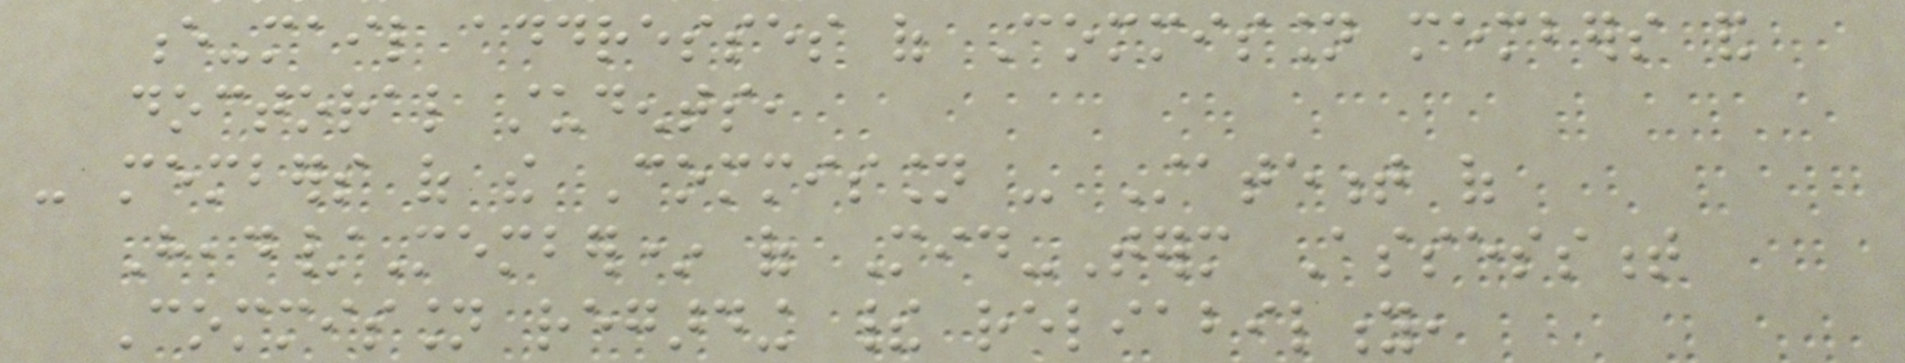e-mail addresses of Commission members and
doctoral students,
- members of the Commission - Statement of
Head/Member* of Mid-Term Assessment
Commission regarding their reliability,
